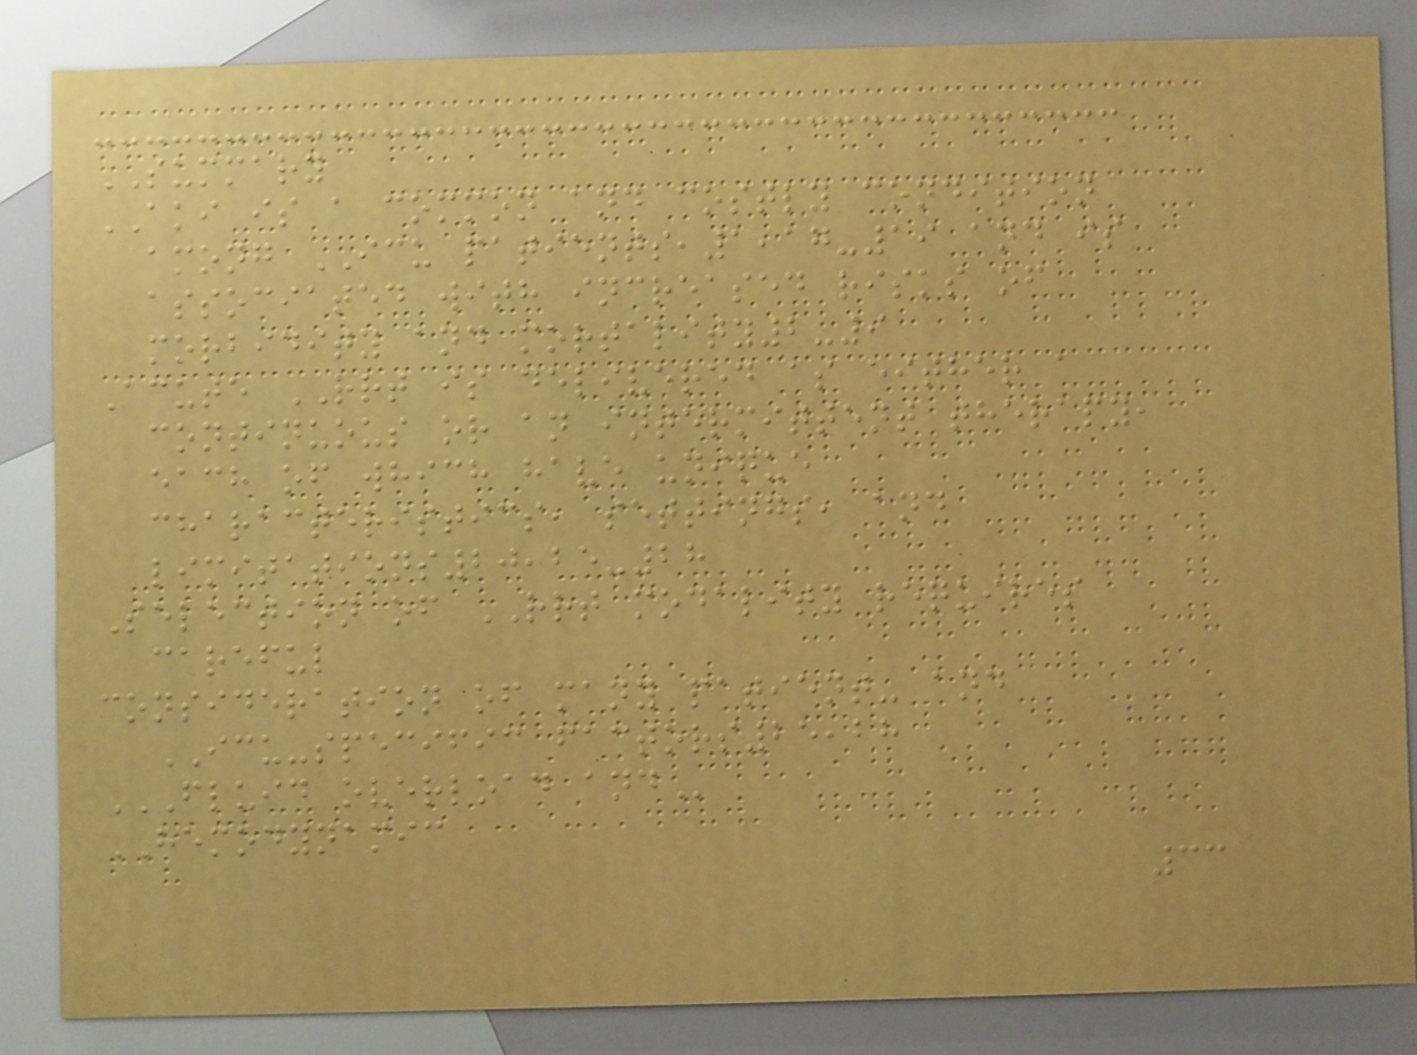SUMMARY
AKI is a common and costly condition
among ICU patients,1,17-19 and is
associated with increased risks of
morbidity and mortality2-9
Acute RRT is delivered as either a
continuous or an intermittent therapy,
each of which have unique
characteristics, settings, and
limitations20,25-28
Selection of RRT modality requires
careful
consideration of many patient- and
ICU-specific factors25,28
FLUID OVERLOAD AND
HEMODYNAMIC
33
